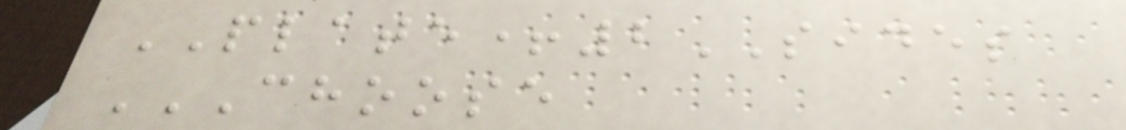PLATE+2SIDES
CHOOSE
